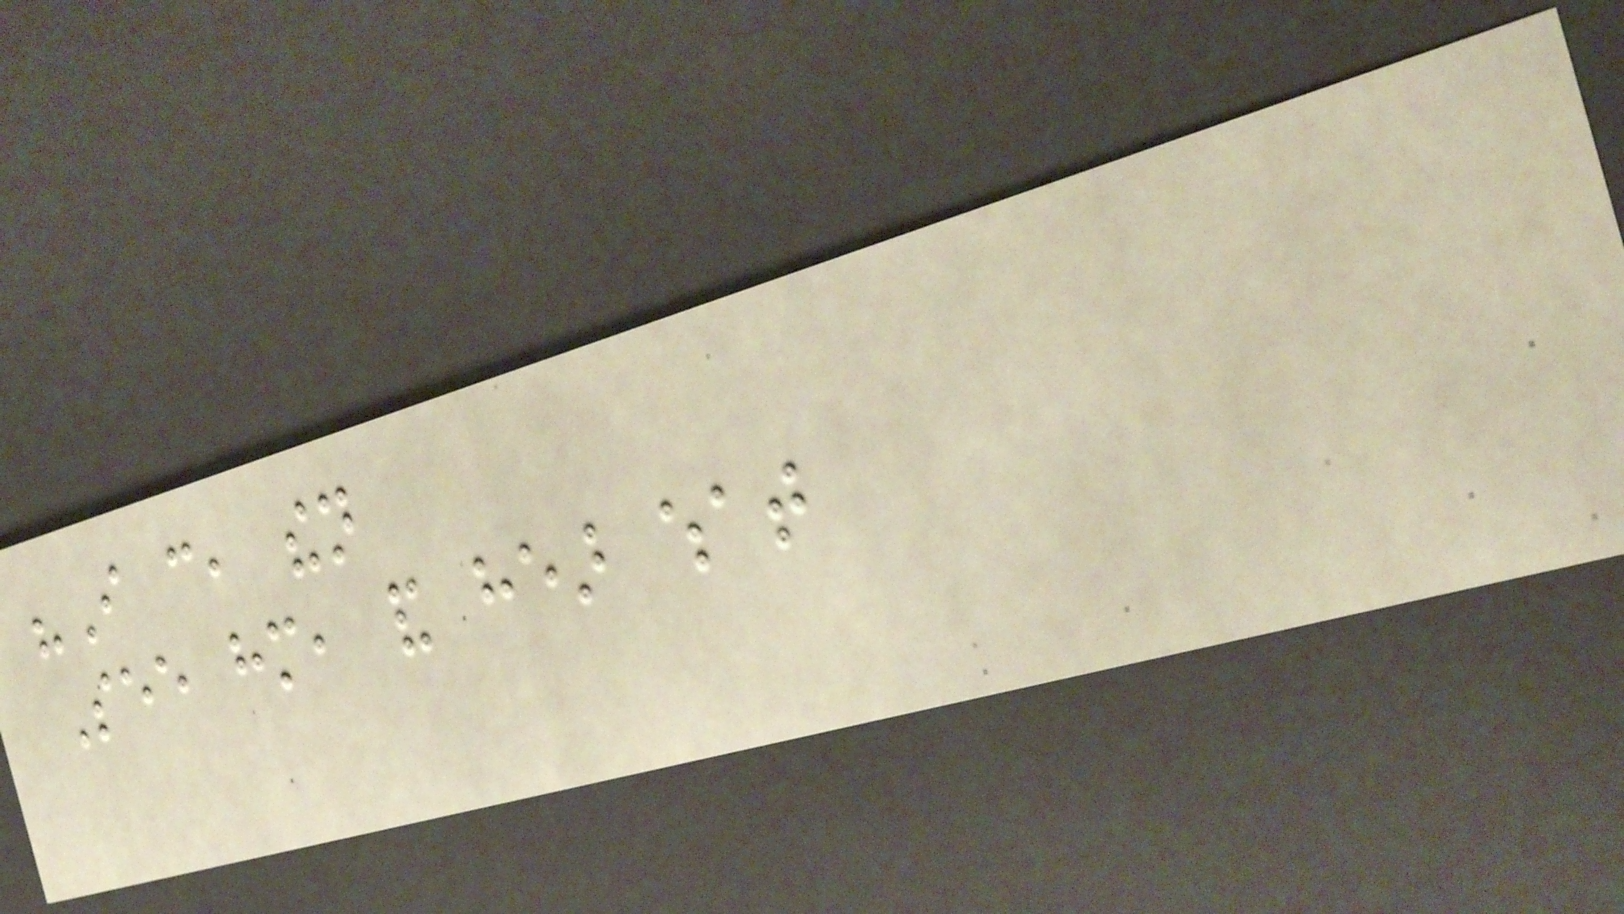"I can, then
See him, and hear what
